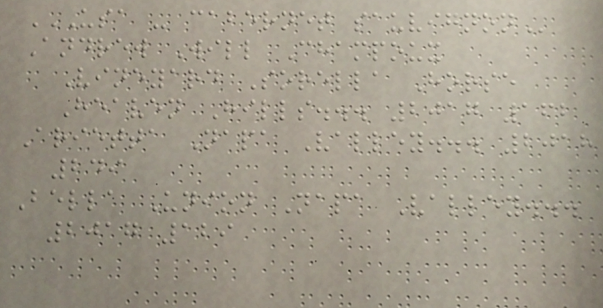USA - CABERNET SAUVIGNON
Andrew Will Champoux
Vineyard Sorella Horse
Heaven Hills... 2017 162
Arietta Napa Valley... 2018
249
Bella Union Napa Valley...
2017 129
